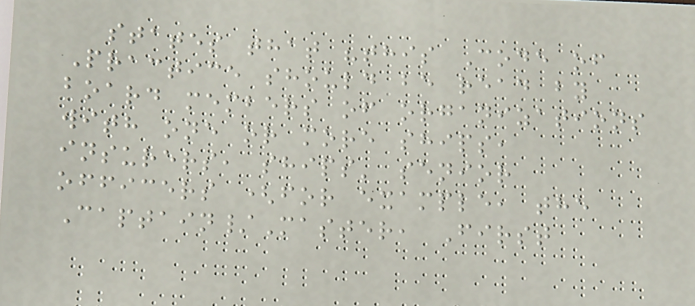states that "this Code of
Practice should be read by
board members of organizations
with one or more ships,
insurers, ships' senior
officers (for example, the
Captain/Master, First
